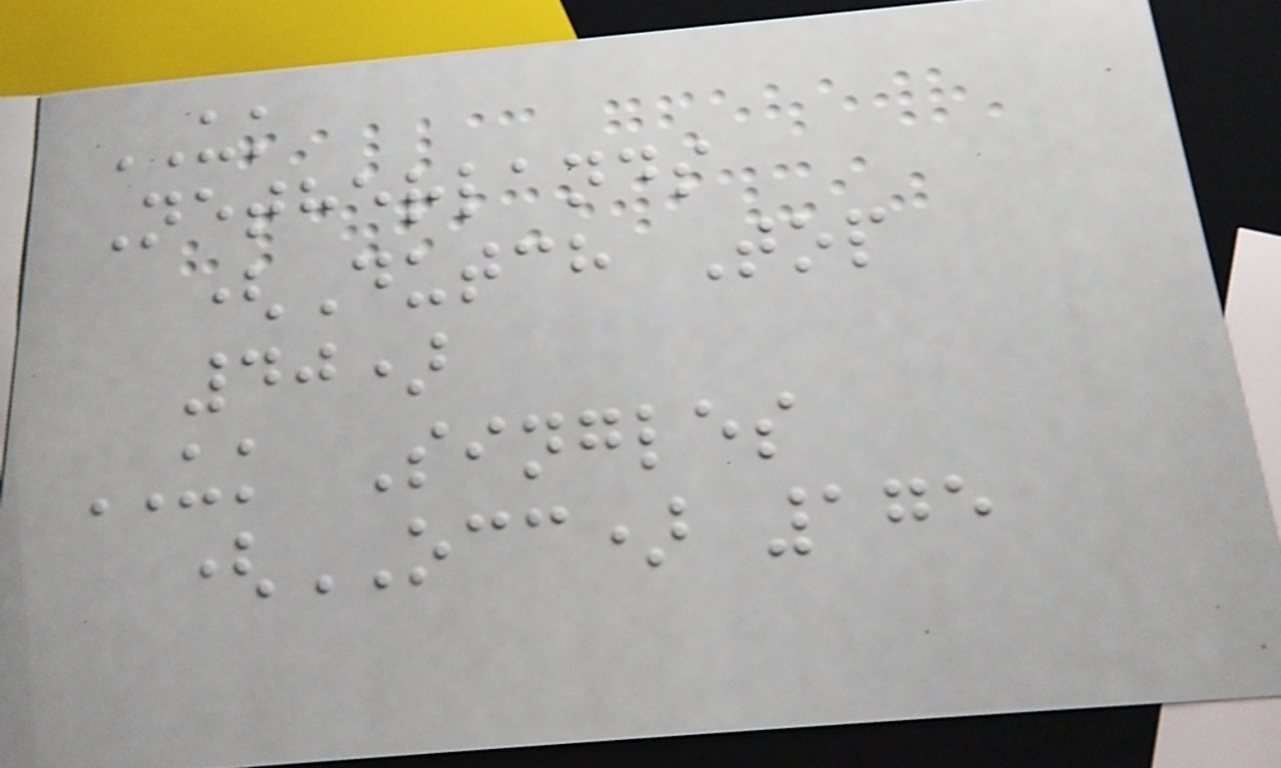UK
Netherlands
(Dutch Top
40)
UK Singles
(OCC) 175
